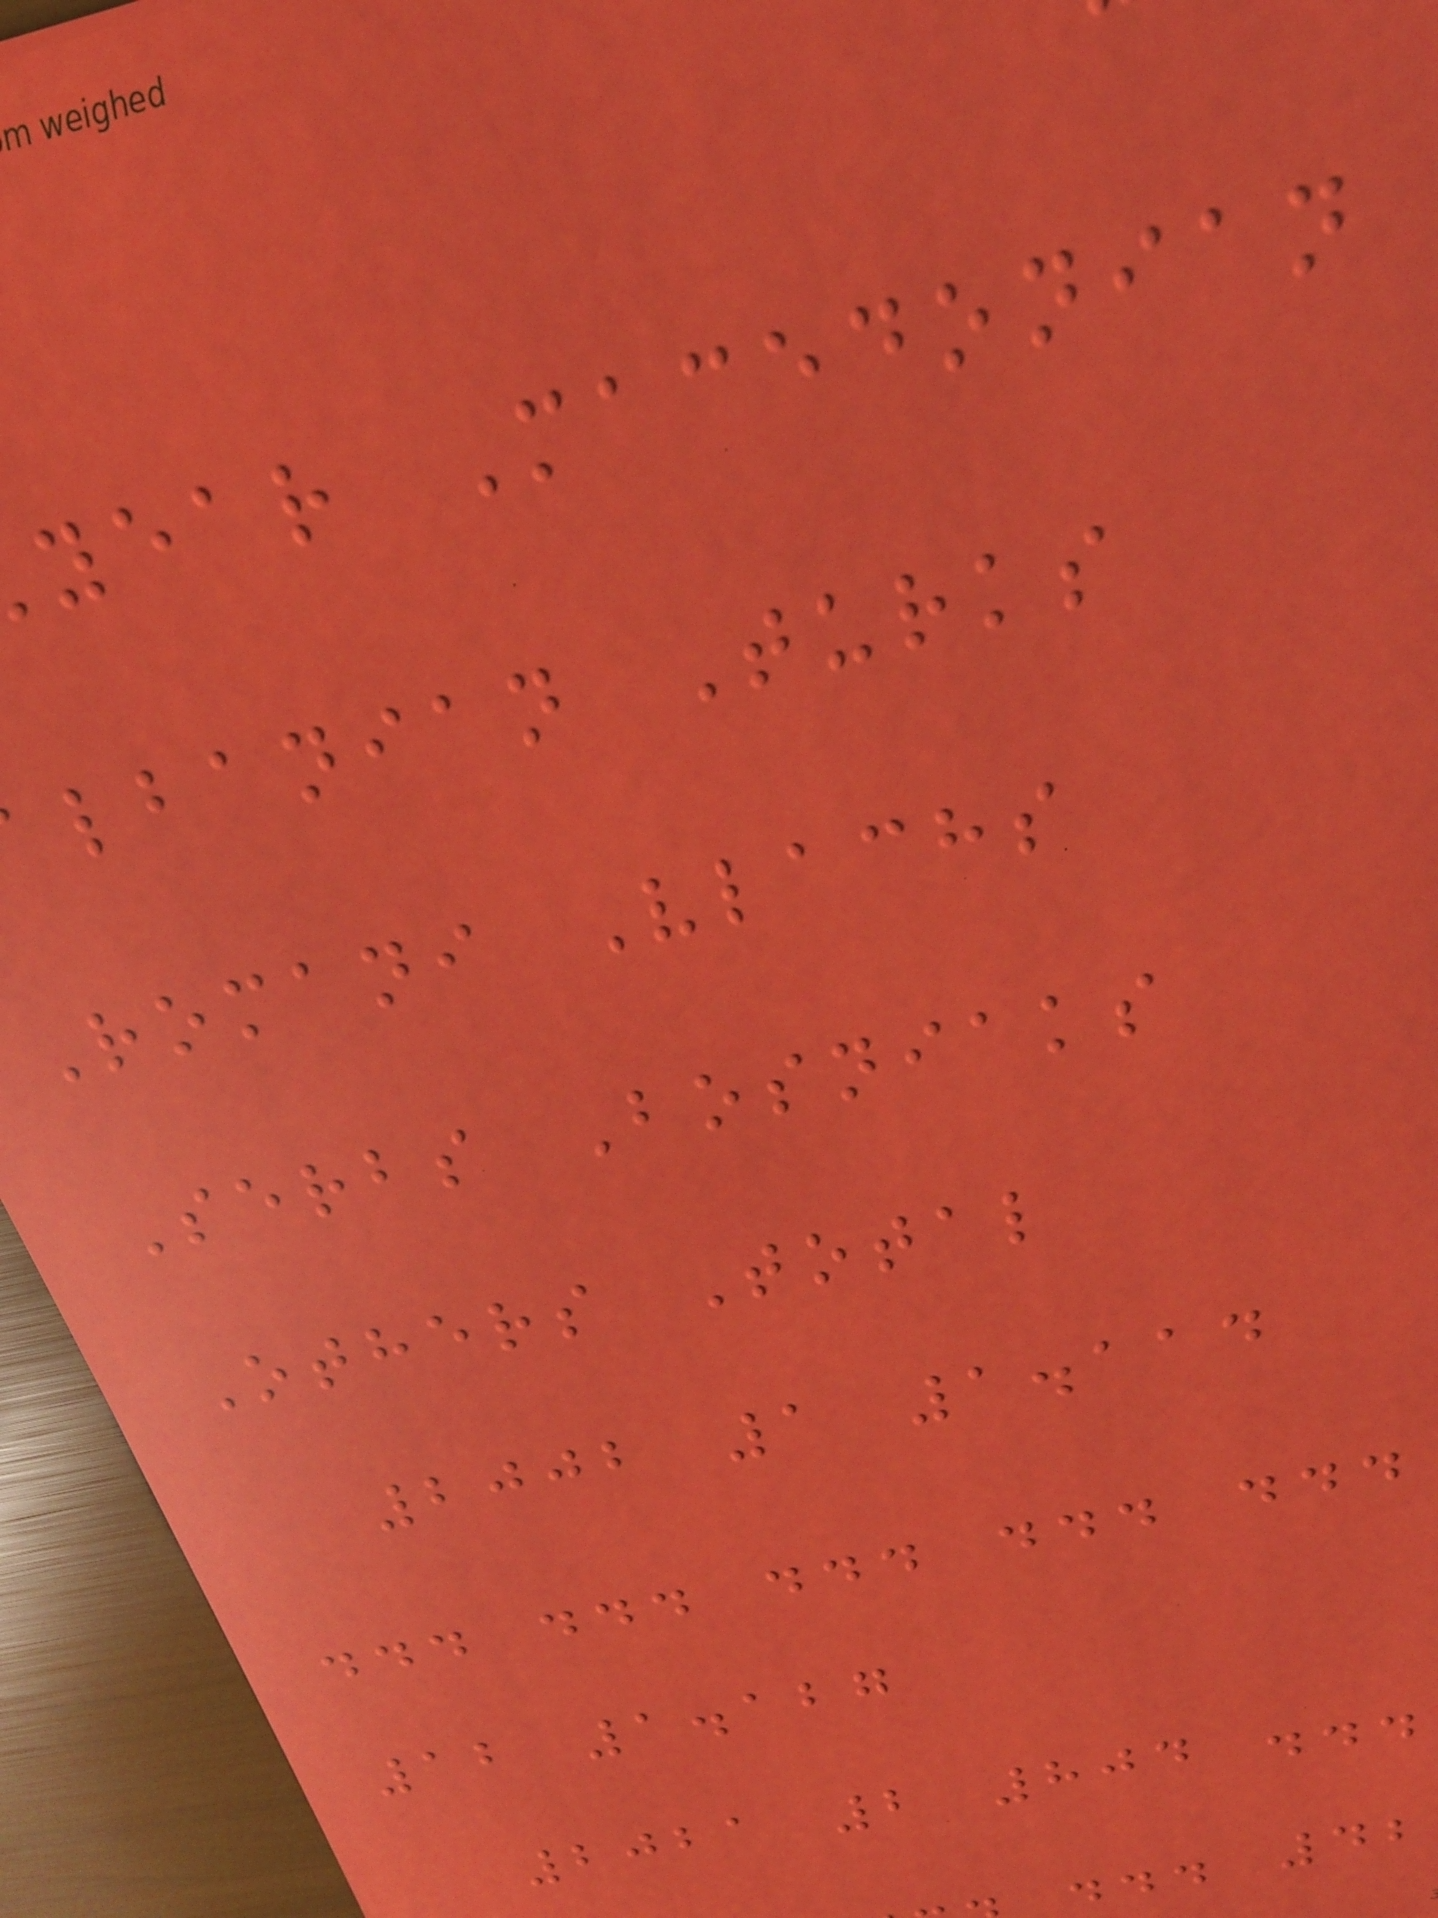year Macedonian
lbanian Turks
Romani Vlachs
Serbs Bosniaks
Others Total
2002 1 1.114
... ... ... ... ...
12 1.127
2021 2 804 ...
... 42
